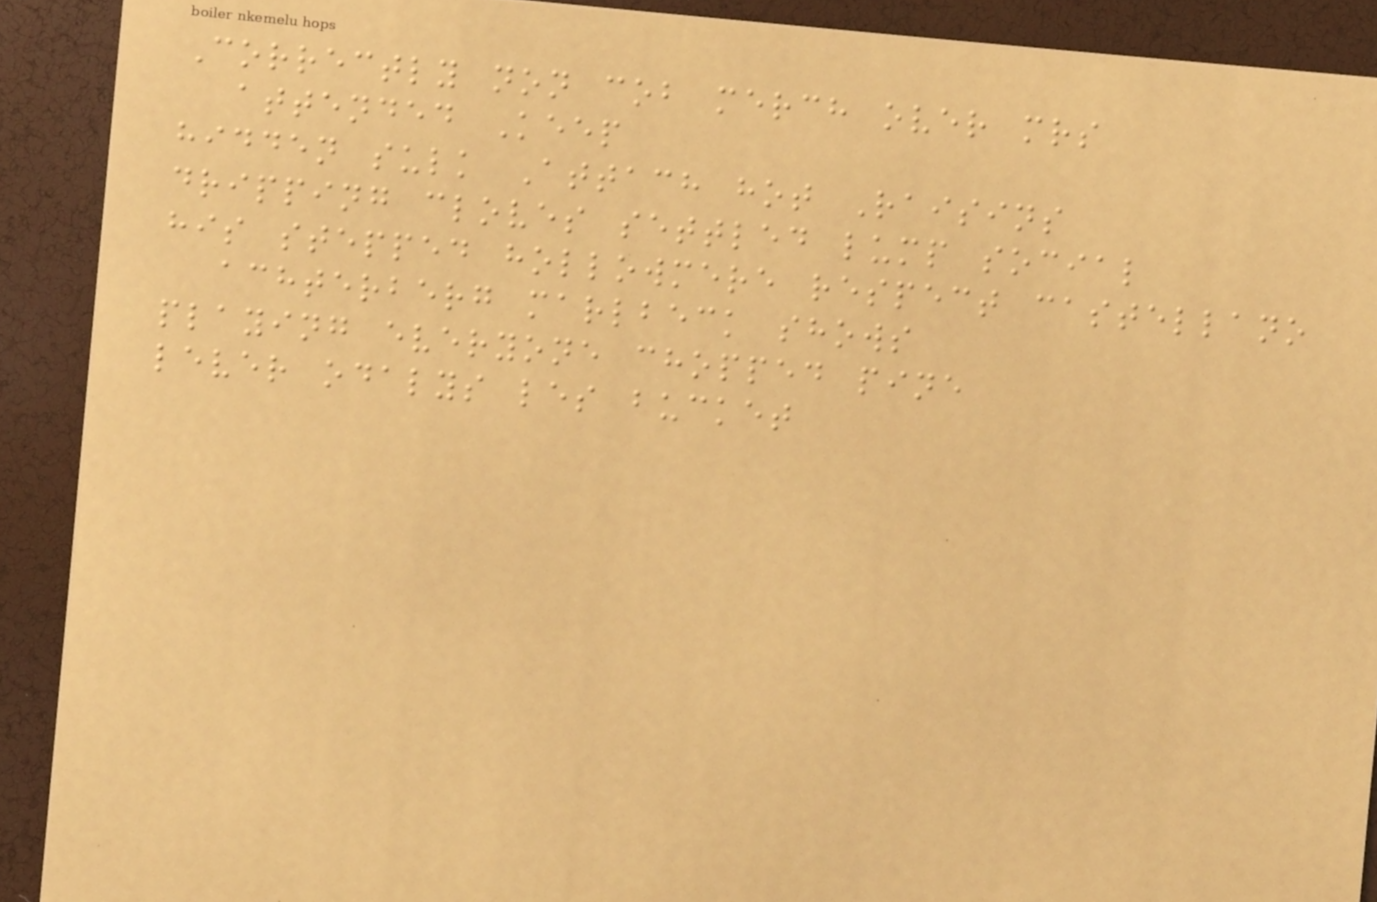Correctly non cob merch over mrs
attended Keep
hidden sulk Attach hot Raisins
dripping cloves settled lump social
his stepped hollowmere respect castellano
achterberg marlbeck shows
playing everyone chopped pine
lever odalys les bucket
